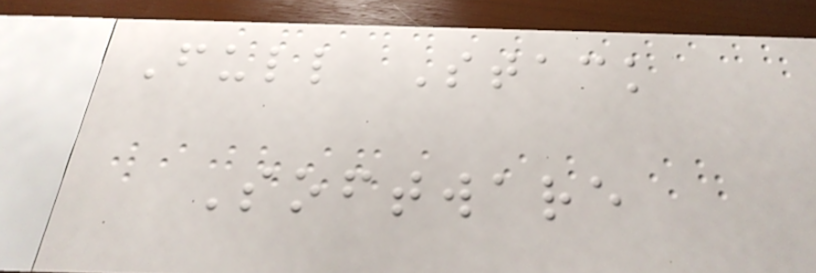Full Stack
Software
